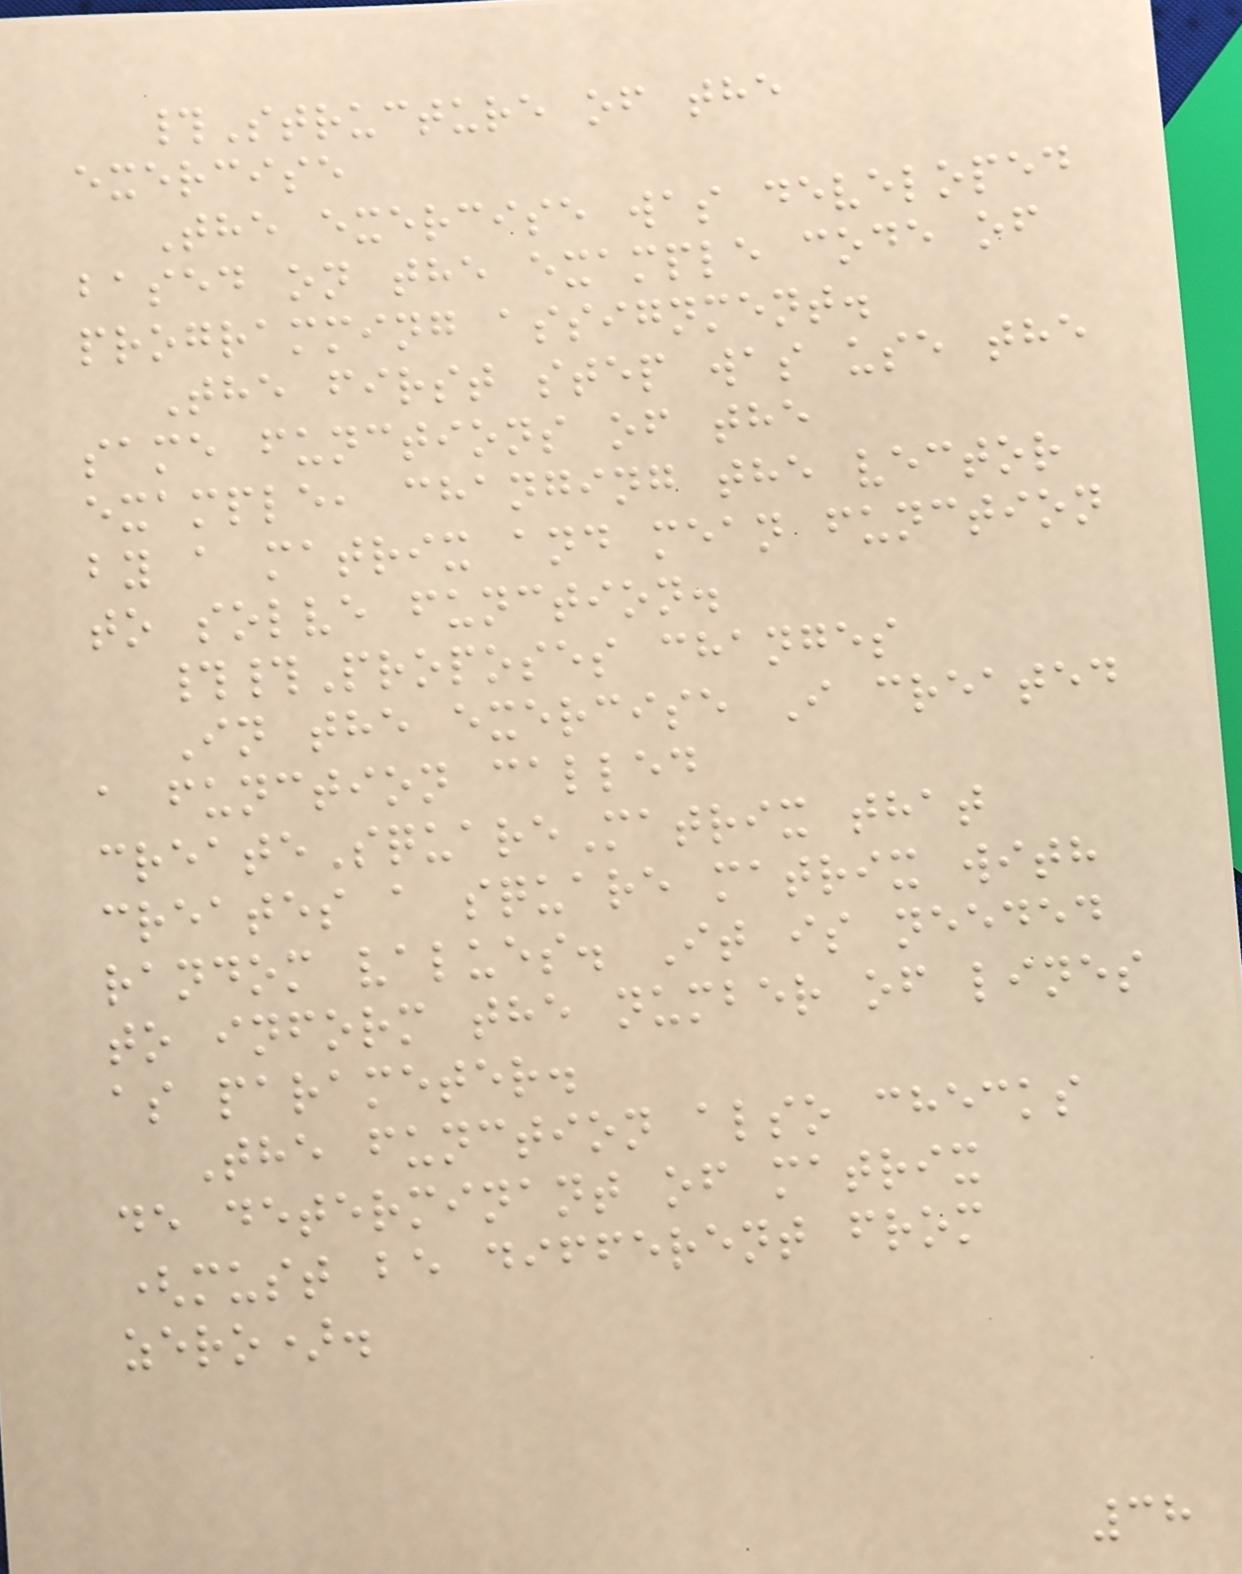#Structure of the
exercise
The exercise was developed
based on the example code of
programming assignment.
The first step was use the
same functions of the
example, changing the vector
by a matrix and mean function
to solve function.
##Proposes changes
In the exercise I created
a function called
createSquareMatrix that
creates a square matrix with
random values. It is needed
to inform the number of lines
as parameter.
The function also checks
de determinant of matrix
(must be different from
zero).
38
